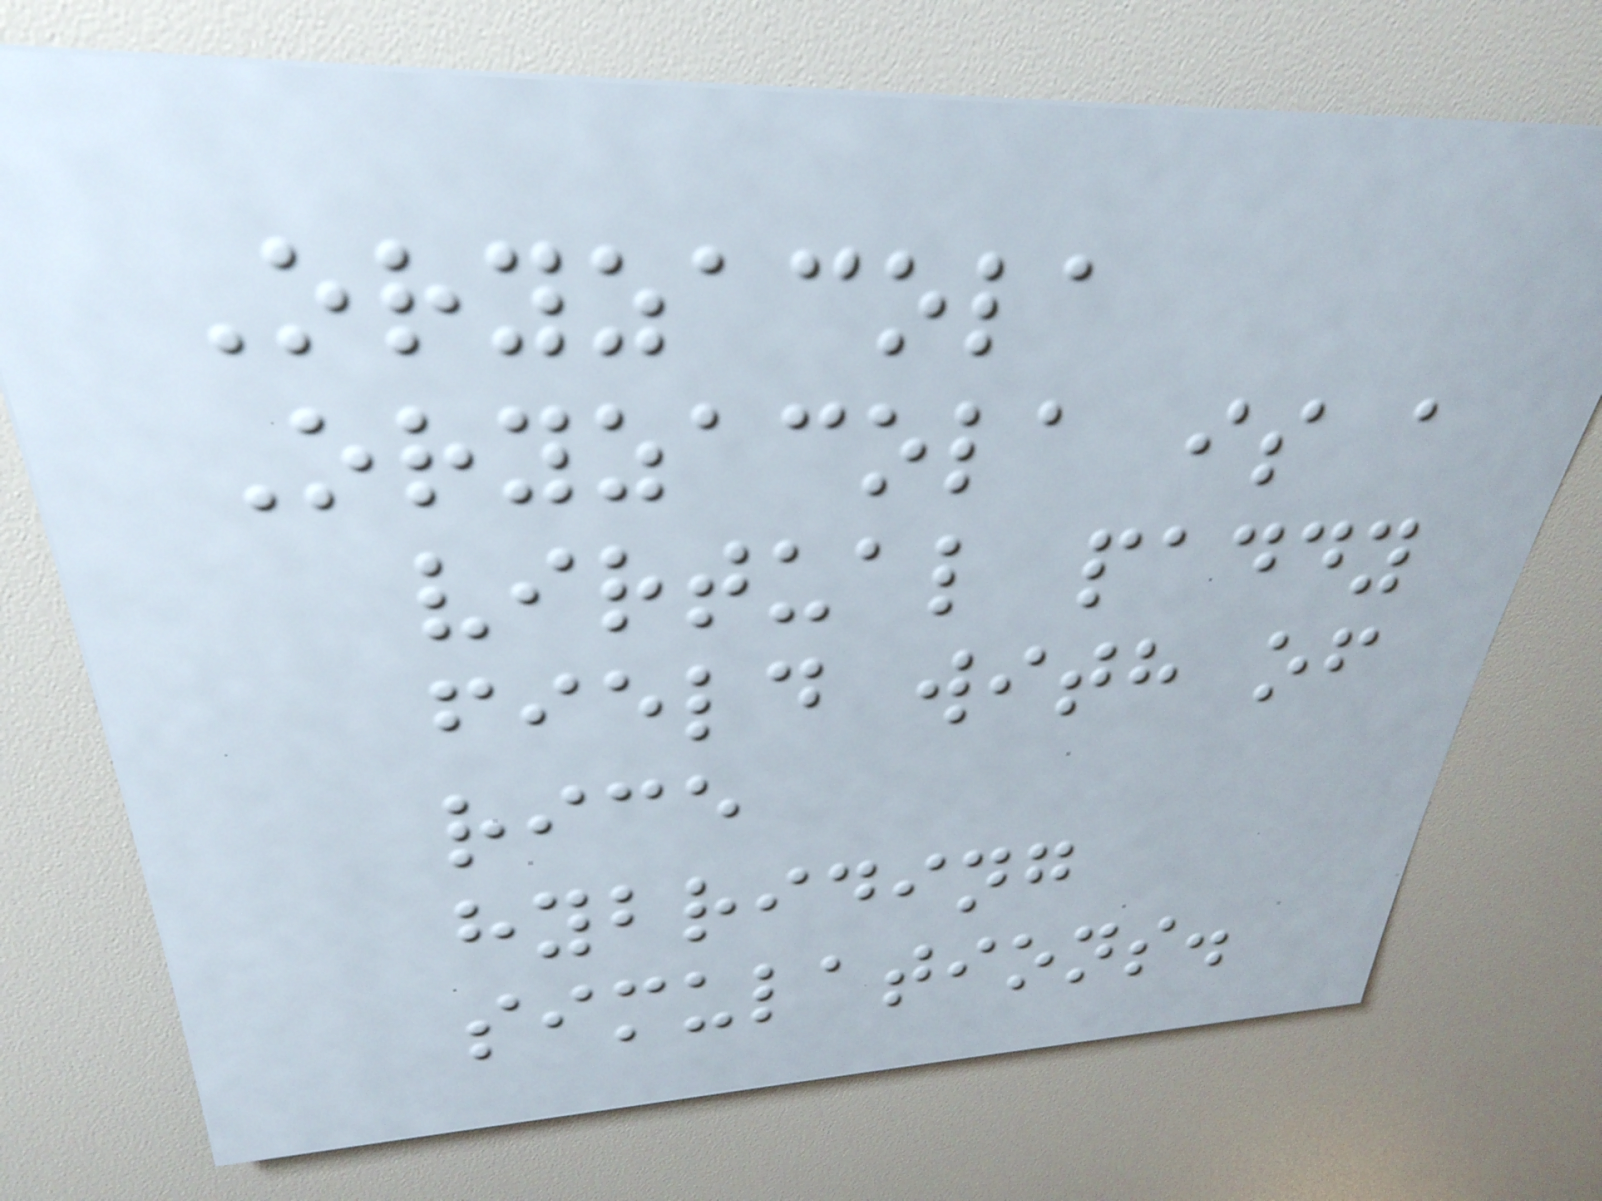Oryzacola
Oryzacola is a
virtual paddy
field with of
rice
hybriding
simulations.
